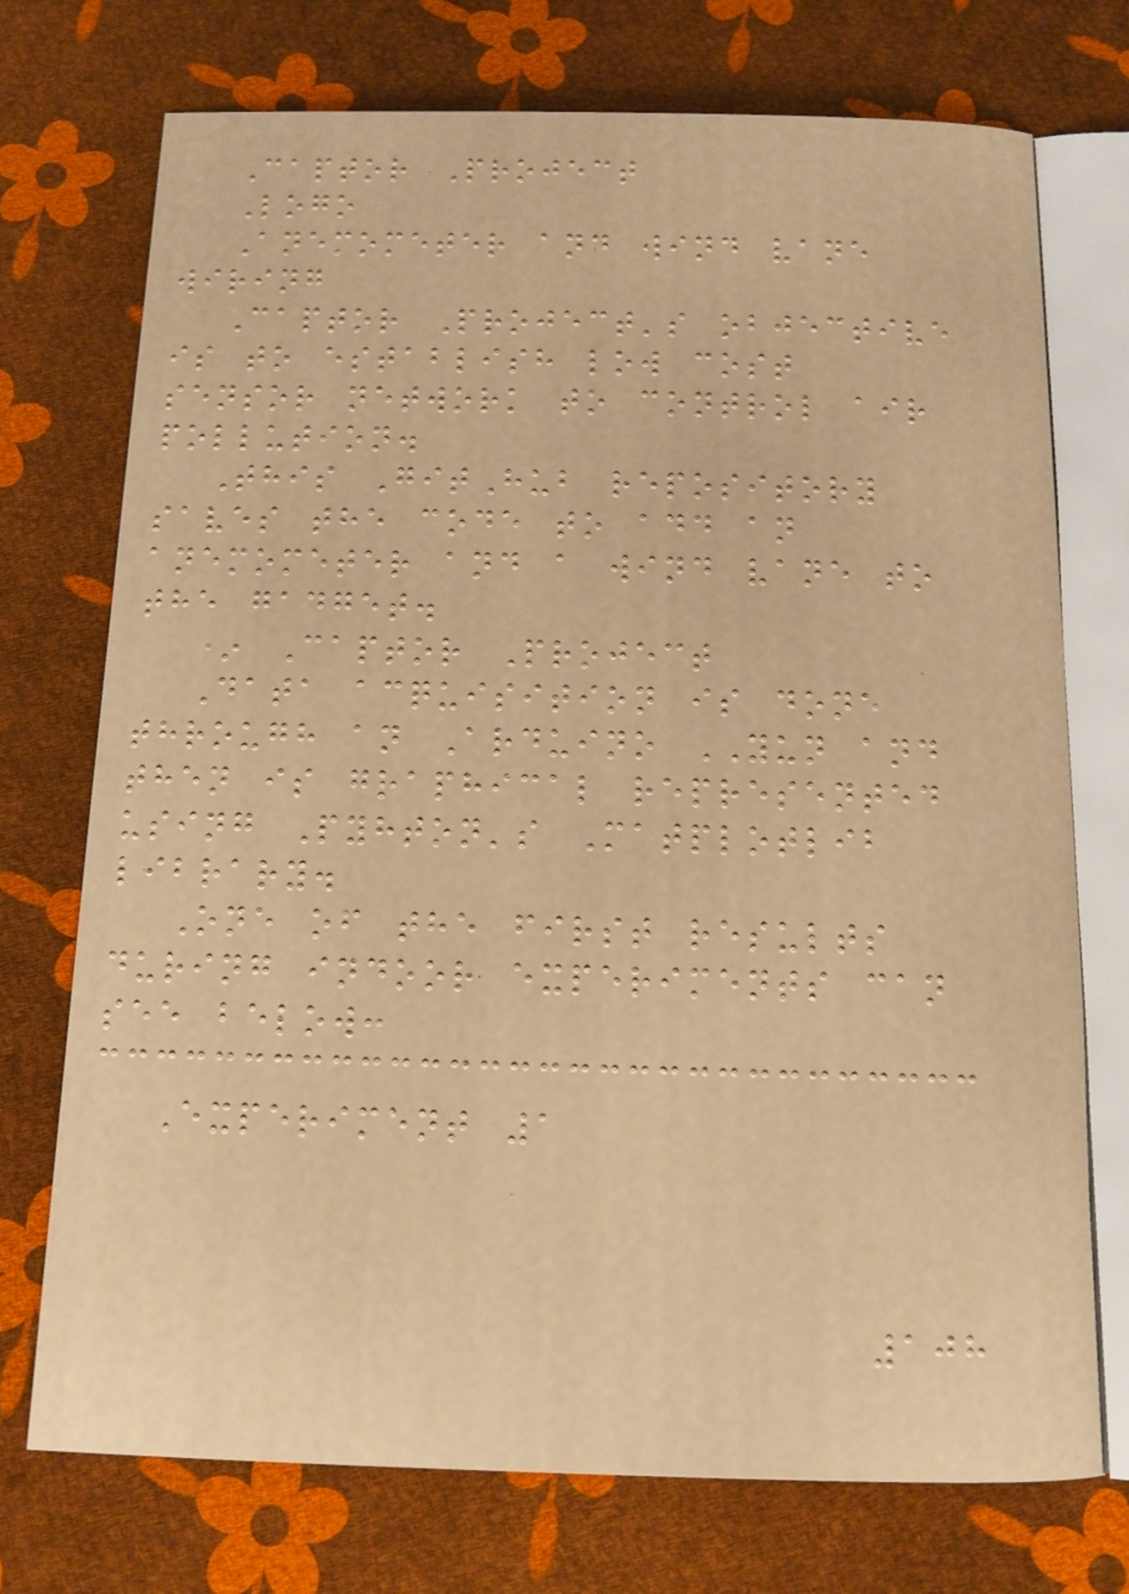Captor Project
Logo
Anemometer and wind vane
wiring
Captor Project's objective
is to establish low cost
sensor network to control air
pollution.
This GitHub repository
saves the code to add an
anemometer and a wind vane to
the gadget.
* Captor Project
Data acquisition is done
through an Arduino YUN and
then is graphical represented
using Pyhton's Matplotlib
library.
One of the first results
during indoor experiments can
see below:
Experiment 1
108
